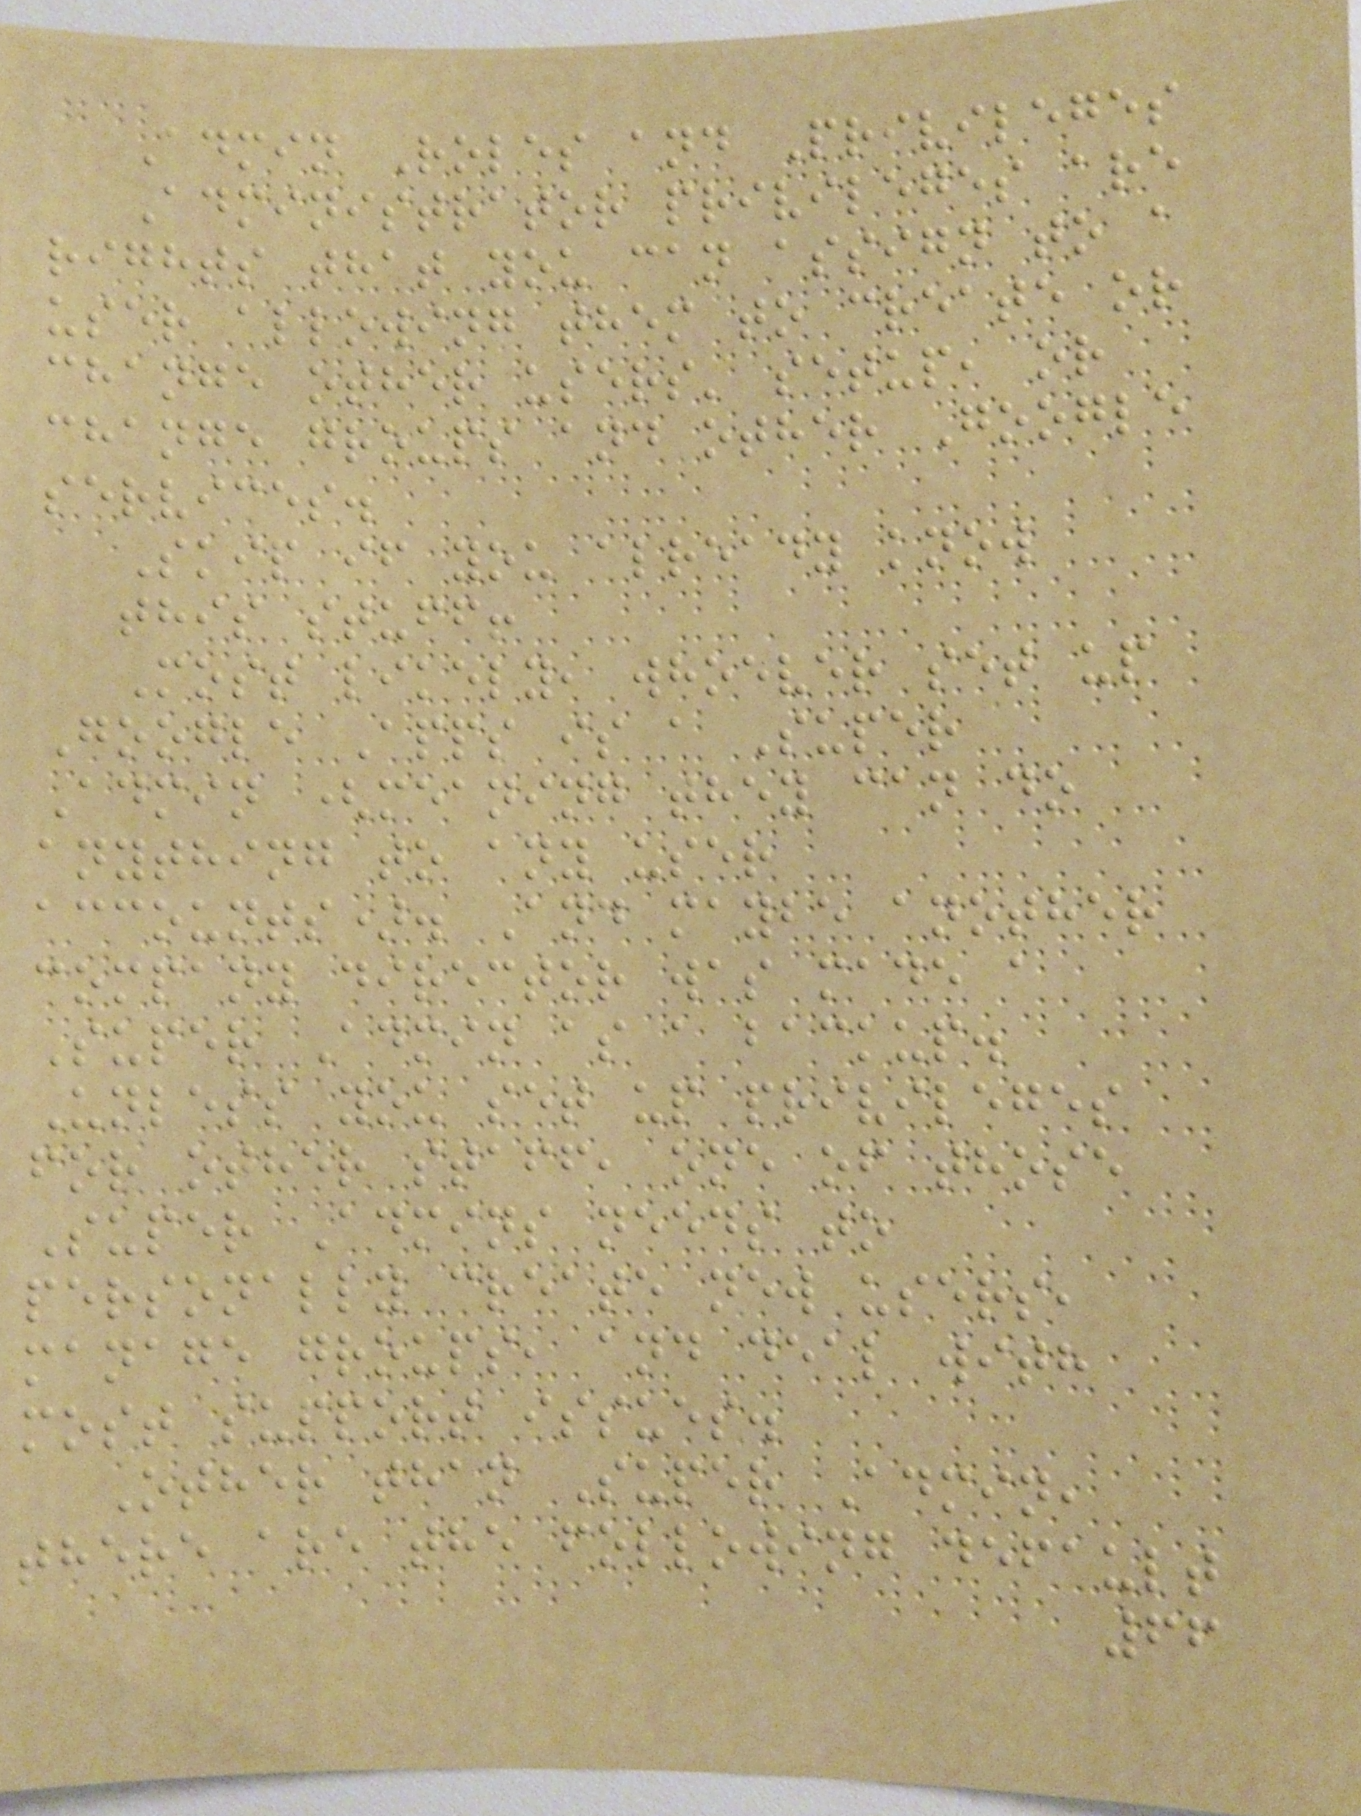Admin Roles and Privileges
Administrator privileges are
rights that you can assign to a
user allowing them to create or
change other users' setup, or
change groups and other Google
services.
Skip if you already know
this stuff!
Most likely, whoever set up
Google Apps is a Super
Admin (meaning they can do
anything to any user
accounts). And maybe another
company director was made a
Super Admin as a backup.
Unless you set up privileges
for other staff, one of those
Super Admins needs to
personally create new users,
manage groups, and deal with
most support issues.
Other than Super Admin,
there are the following default
66
